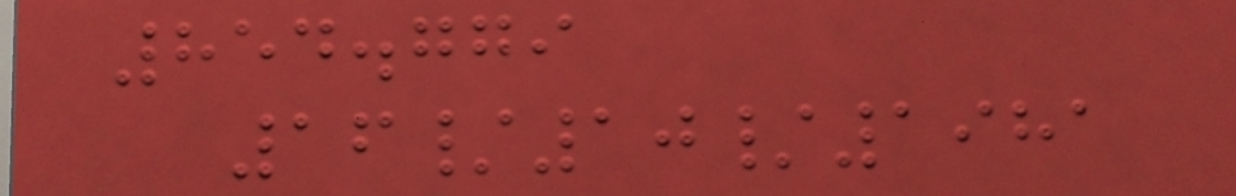854.779
16/10/1981
